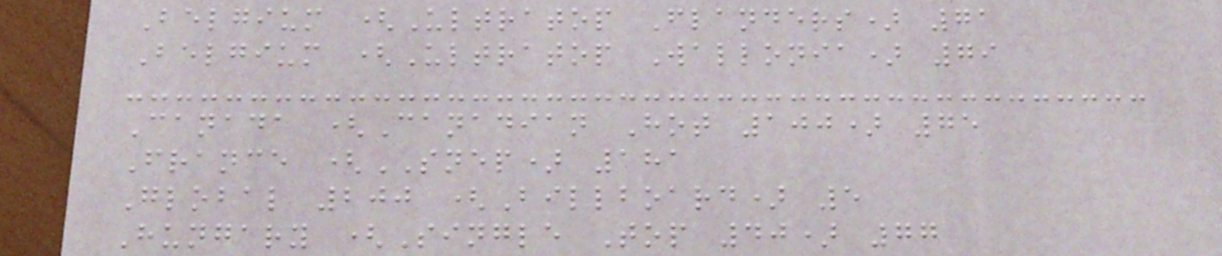Belgium (Ultratop Flanders) 71
Belgium (Ultratop Wallonia) 79
Canada (Canadian Hot 100) 75
France (SNEP) 181
Global 200 (Billboard) 5
Hungary (Single Top 40) 77
